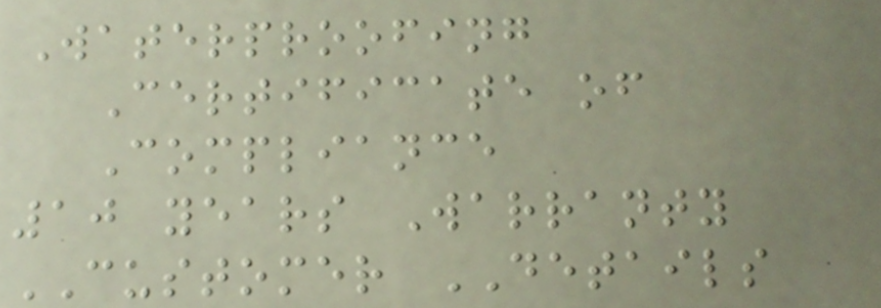Waterproofing
Certificate of
Compliance
10 years Warranty
CUSTOMER DETAILS
